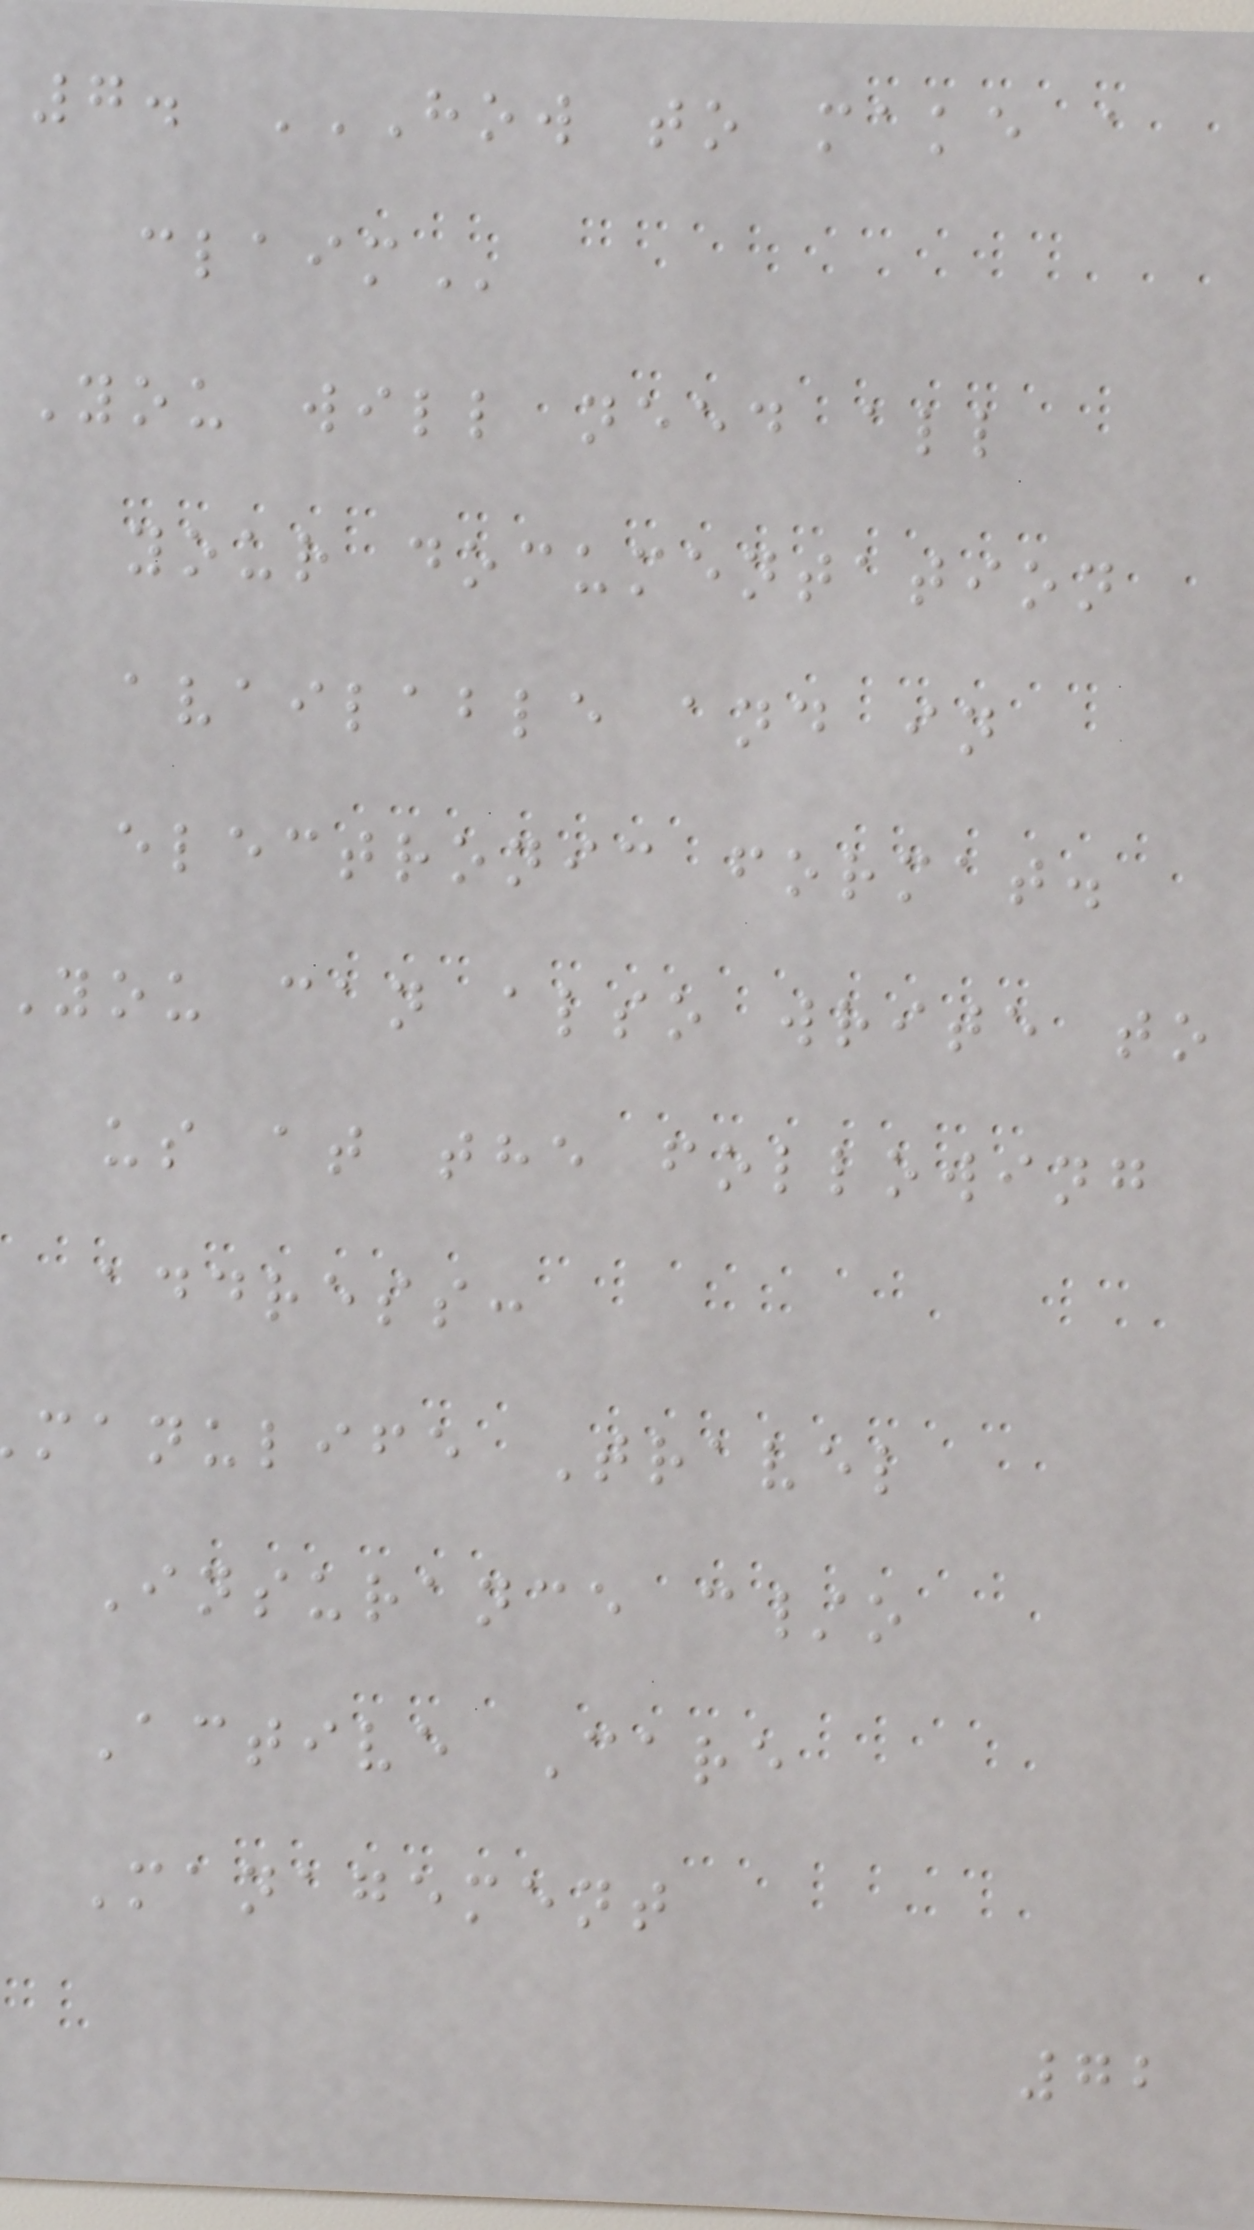7. HOW TO MAKE A
You will need all
your documentation
available and in
electronic format.
you can also write to
us at the following
address:
manulife Travel
Insurance c/o
Active Care
Management
72
